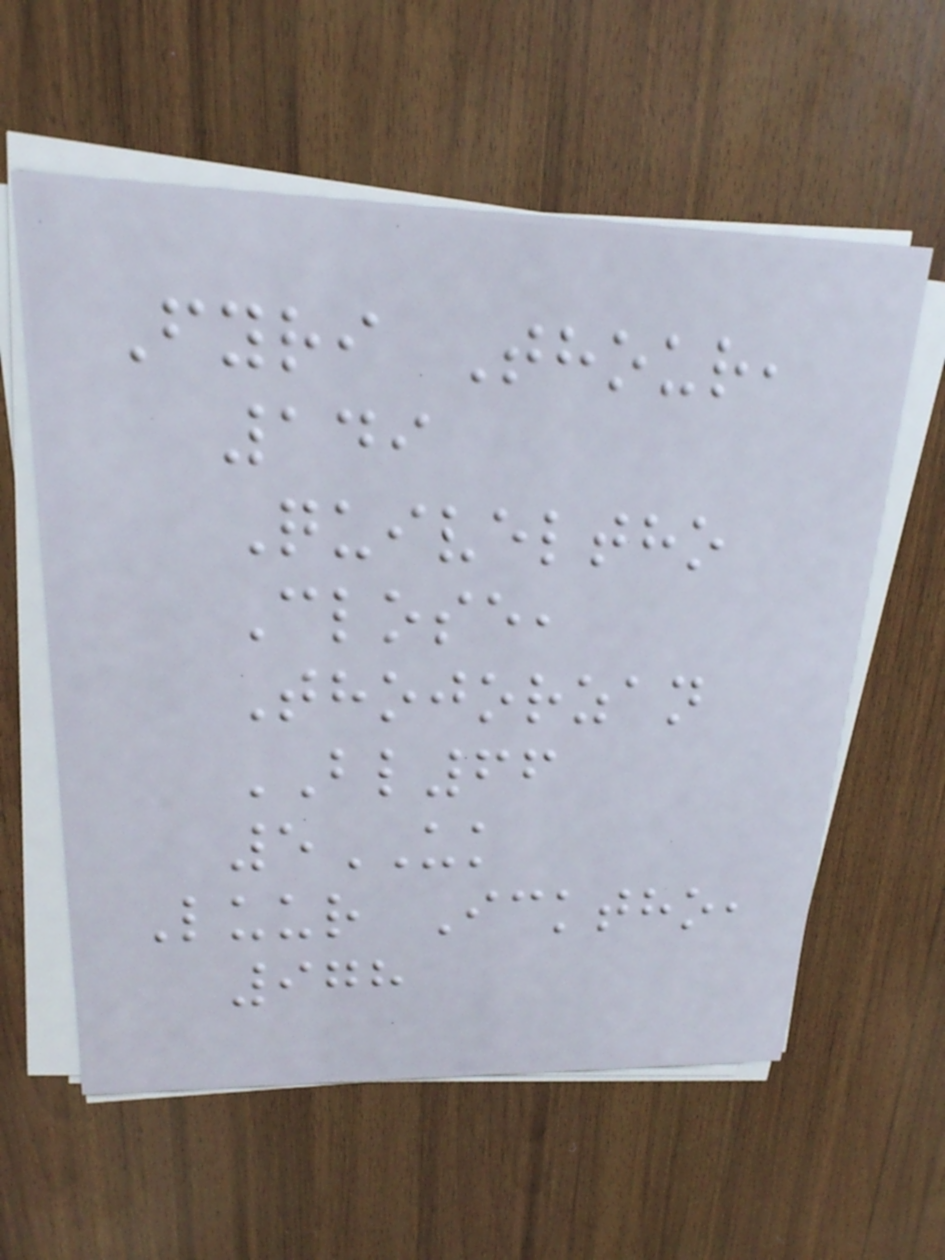Fyri Thour,
149
Quiveltho
Close,
Thojorzan
BL66
5UK
Luur Icktho,
978
